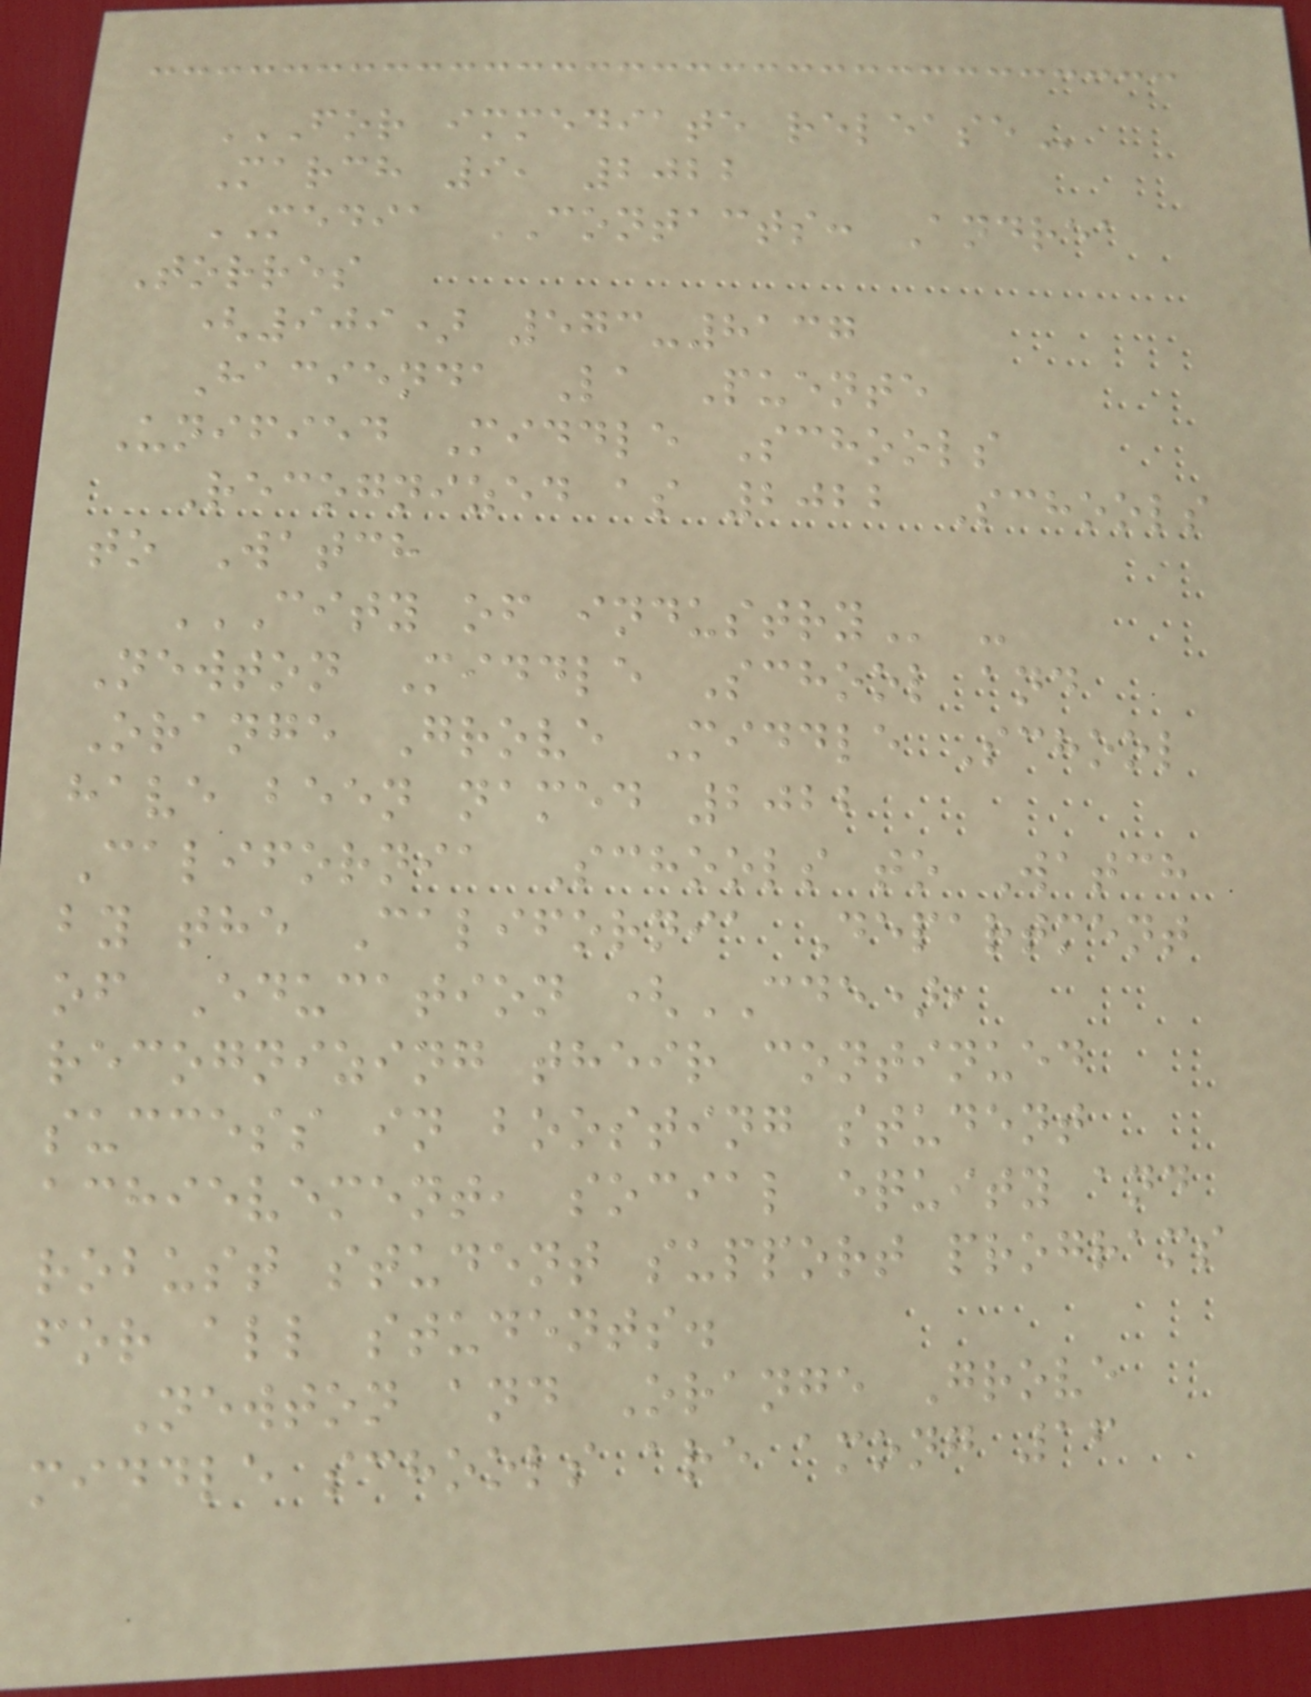FOR IMMEDIATE RELEASE
March 9, 2022
MEDIA CONTACTS: Andrea
Torres
(909) 573-8137
Hacienda La Puente
Unified Middle Schools
Recognized as 2022 Schools
to Watch
CITY OF INDUSTRY -
Newton Middle School and
Orange Grove Middle School
have been named 2022
California Schools to Watch
by the California Department
of Education (CDE),
recognizing their continued
success in boosting student
achievement, social equity and
robust student support programs
for all students.
Newton and Orange Grove
middle schools are among 16
